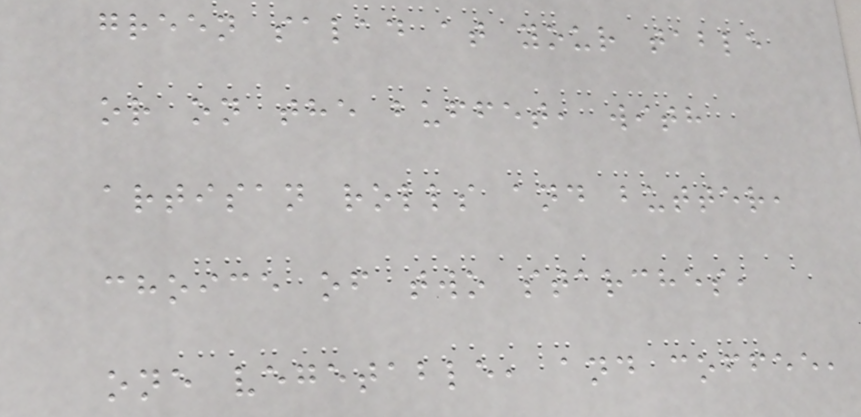green salad at your table
or on the buffet, with
artisan rolls and butter,
choice of two starches,
one vegetable, and coffee,
